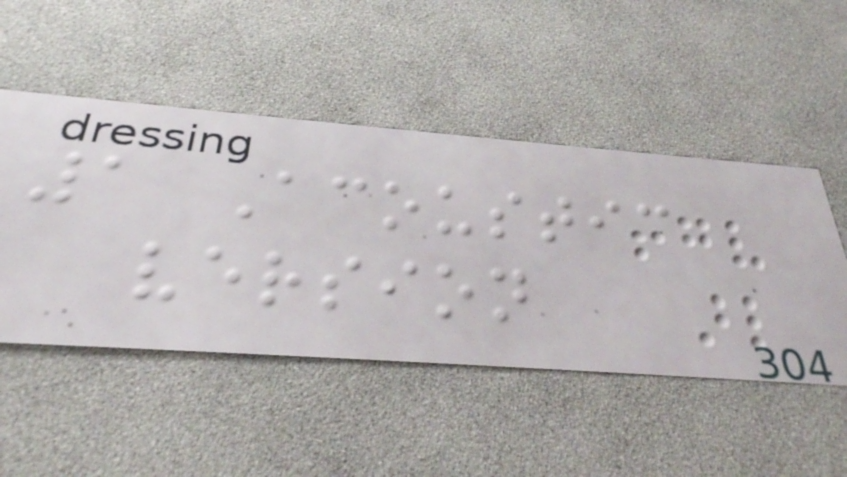1 Acoustic
version
